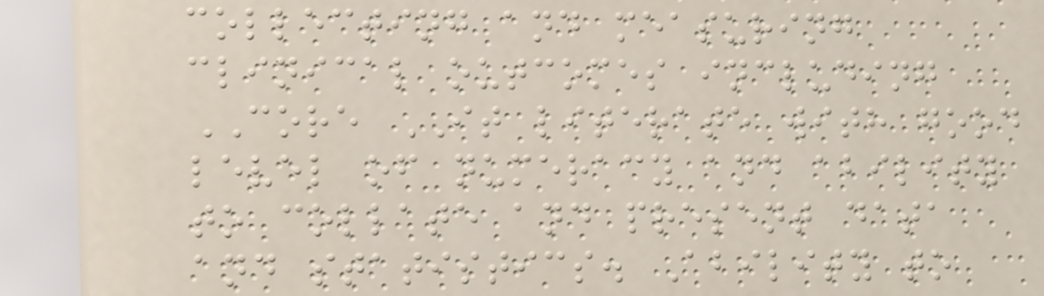collecting and measuring
clinical outcomes including
CORE IT literate with good
level of numeracy and ability
to collate and present data
and statistics. Ability to
